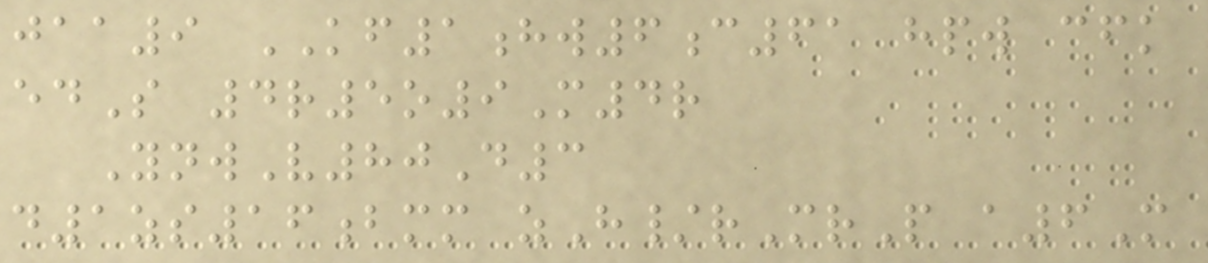jaa9 KF1hw6c61 hpw cfk
edS 4r5o9M4r
YnwV80D3
d1zs16bmm zH/rMrP a6M
